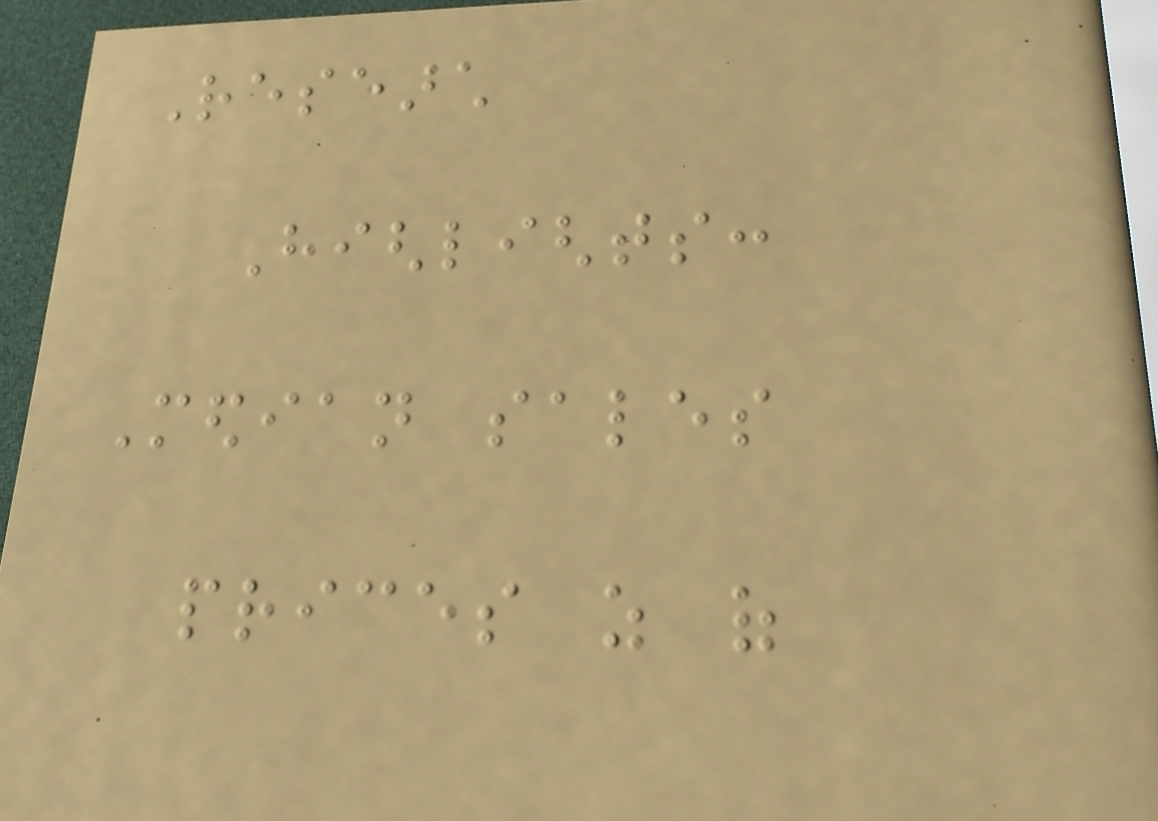Research
Highlights:
Median sales
prices as of
